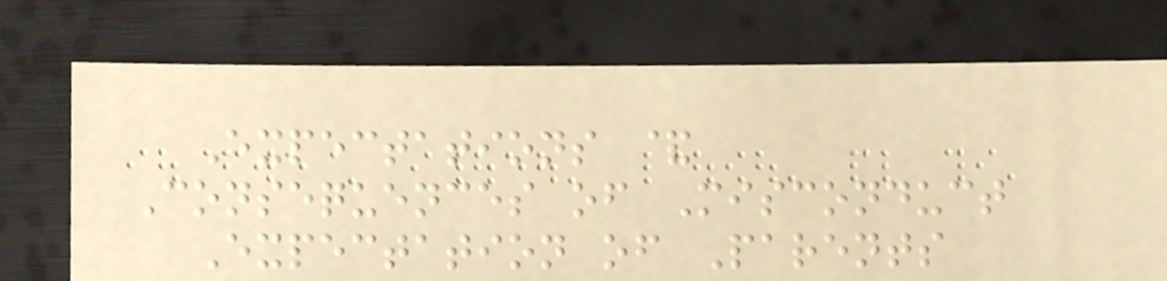Expectations &
Consequences of Misconduct
Expectation of Parents
